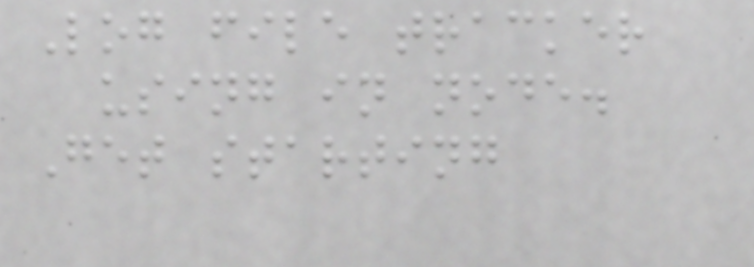Log file tracker
using in node.
Get starting
